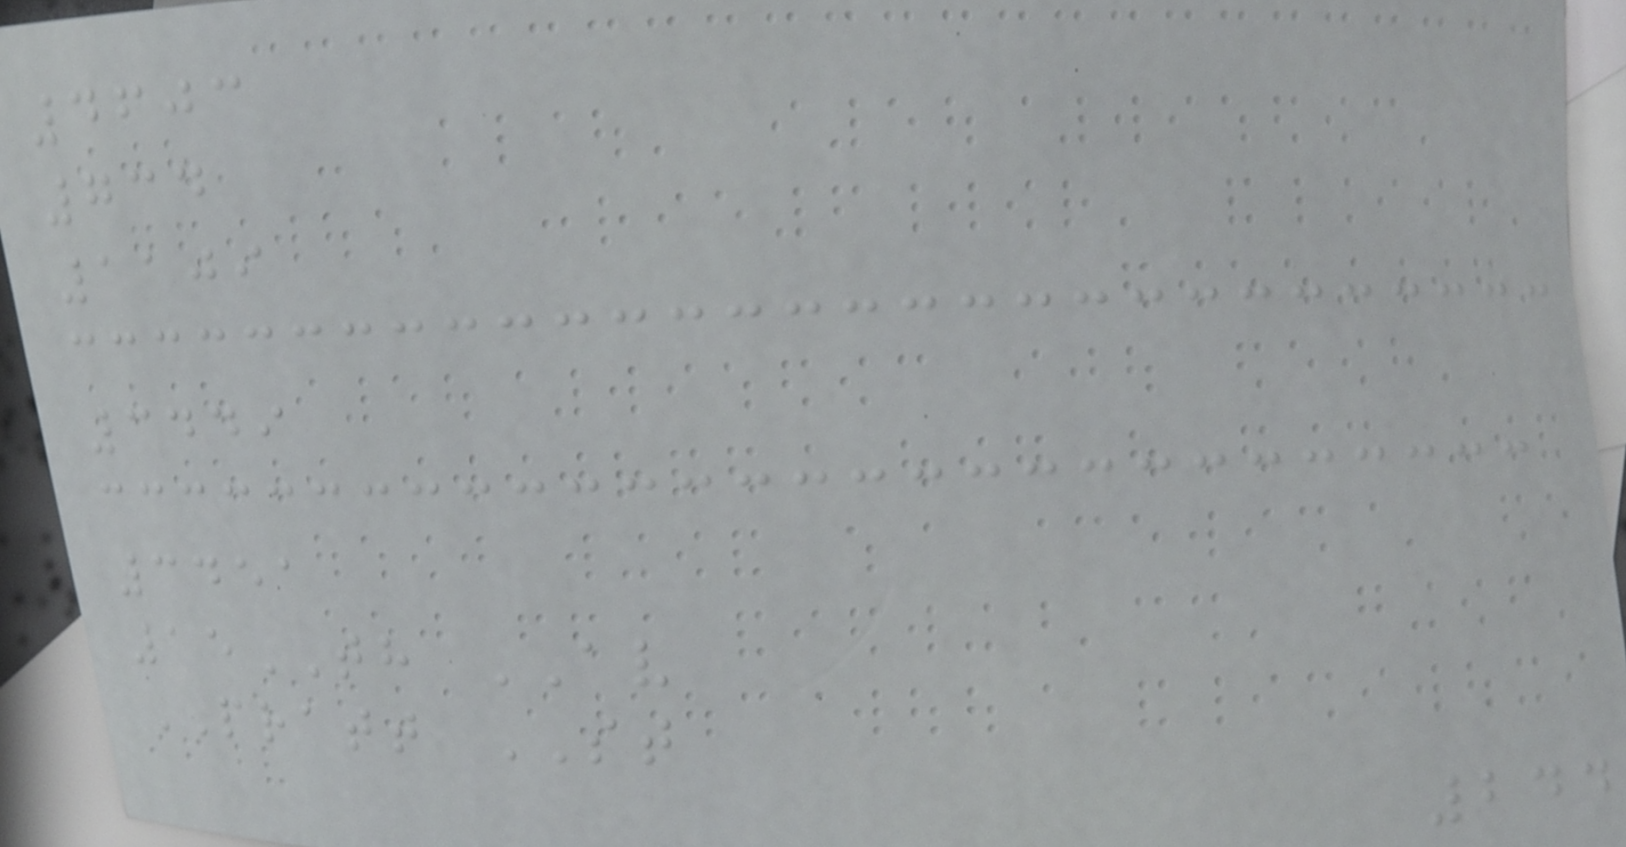4603
734
1109
3449
3451
15TH AV
PRATT ST
244
